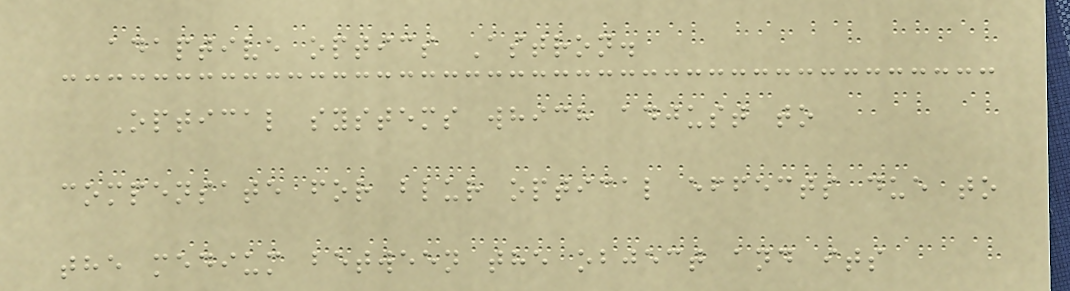adaptive optics Astron.
Optical systems which adjust to
compensate for blur optical effects due to
the medium between the object and its
